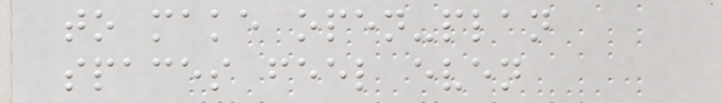to make open-plan
spaces feel even
